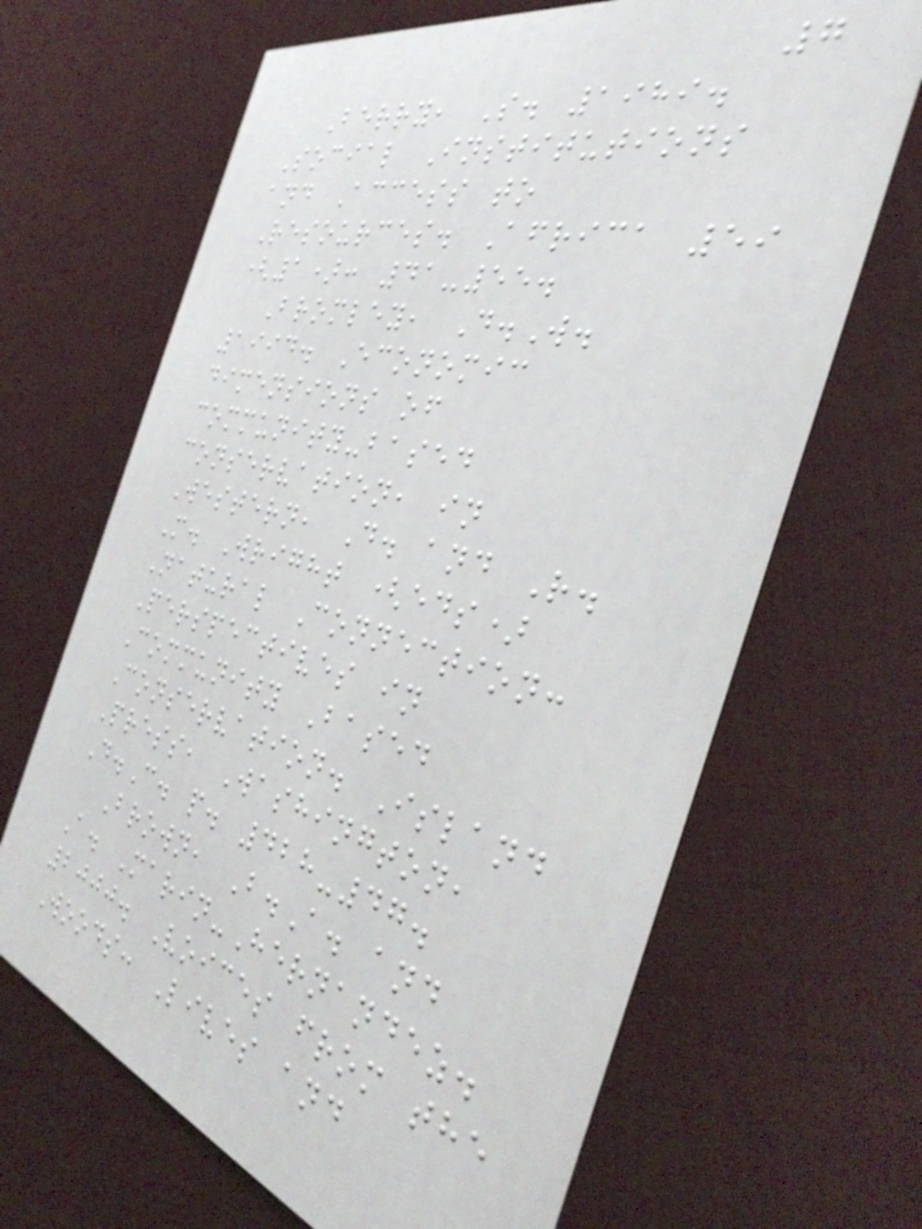7
Berry, S. 1989.
Social Institutions
and Access to
Resources. Africa 59
(1): 41-55.
Bromley, D.W.
1994. Economic
dimensions of
community-based
conservation, in
Western, D. and R.
M. Wright (eds)
Natural Connection:
Perspectives in
Community Based
Conservation. Island
Press, Washington,
D.C. p. 428-47.
Brown, B.A. and
A. Marin-Hernandez.
2000. Voices from the
Woods: Lives and
